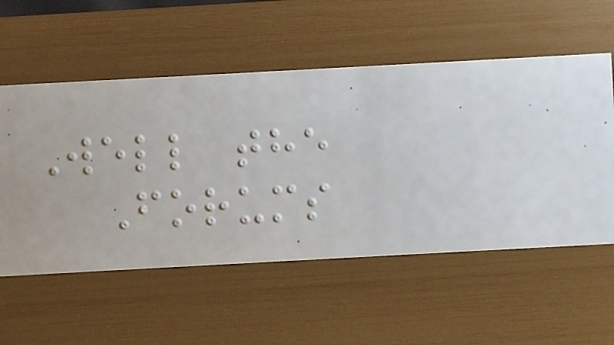Well the
Forums
